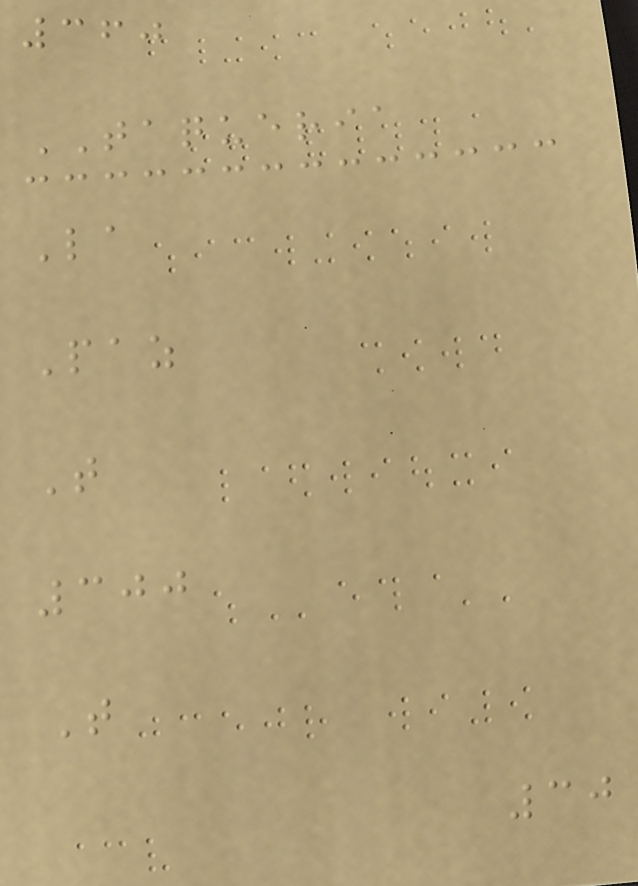360
TAQUERIA
La
Paz
T
300
T
30
